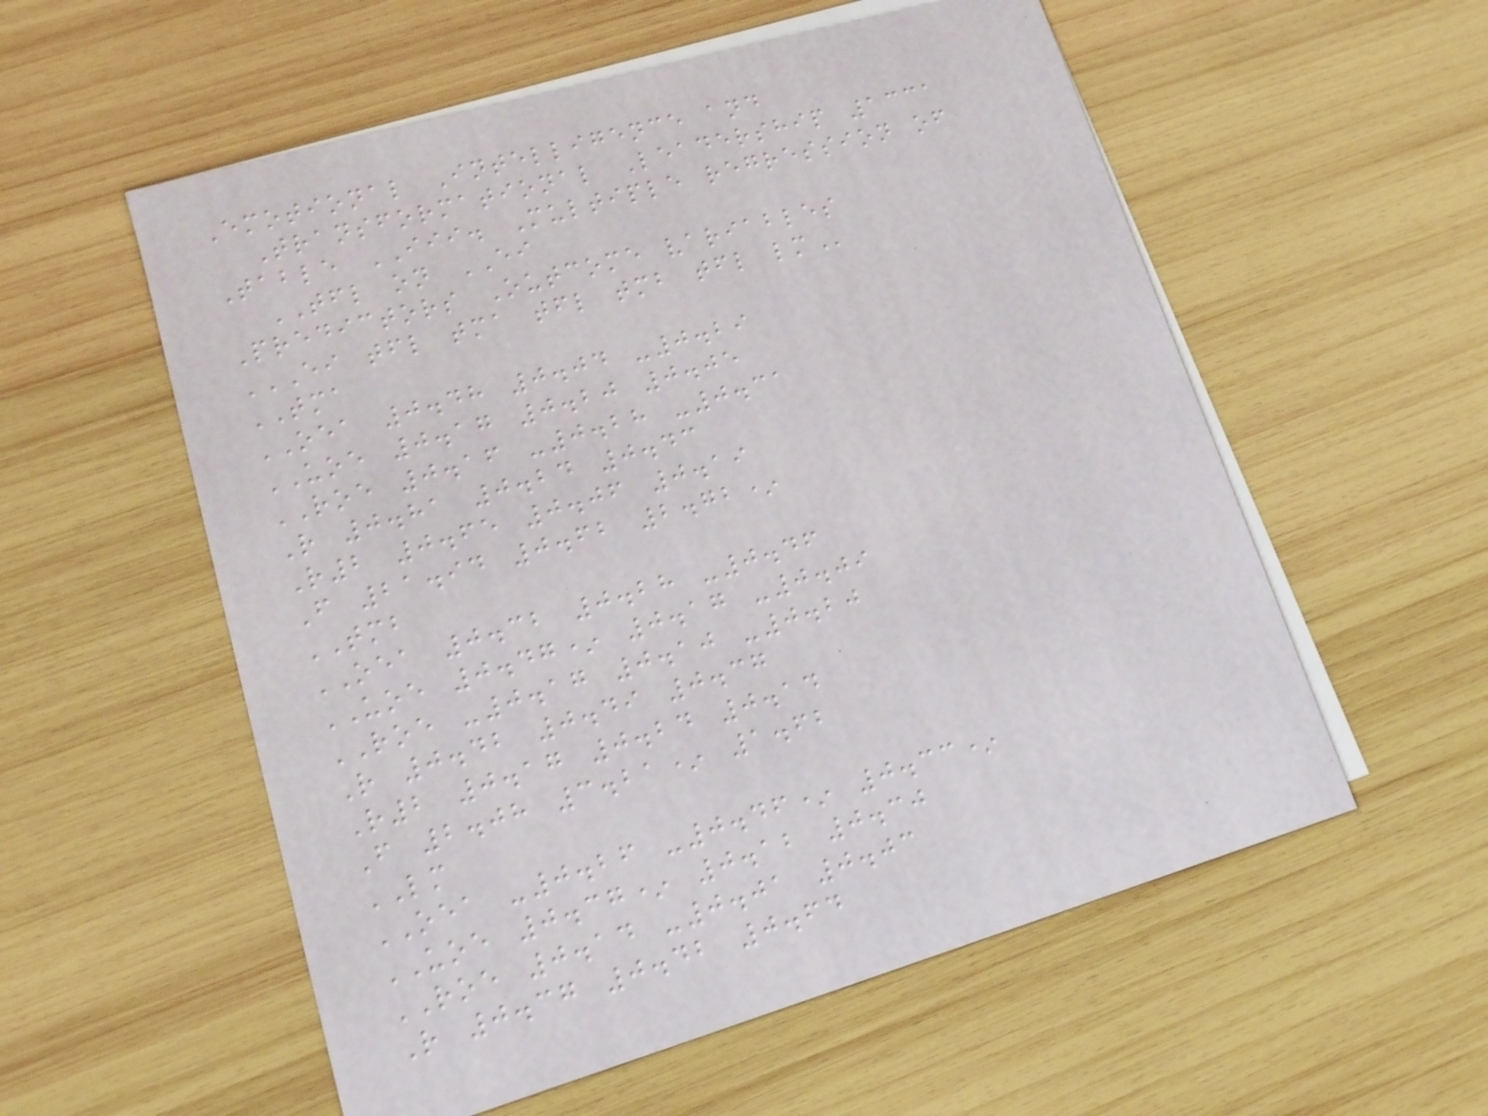Emotional Intelligence and
Transformational Leadership 1331
Table III. Multiple regression of
TFL on EI
Predictors Outcome variables
EI TFL TMA TFL TMB TFL LM
TMA
OEA 0.48 0.04 -0.29
UOE 0.17 0.20 0.05
ROE 0.16 -0.28 -0.31
R 0.81 0.24 0.43
R2 0.65 0.06 0.19
F 21.94 0.62 2.72*
TMB
OEA 0.32 0.28 -0.46
UOE 0.47* 0.17 -0.09
ROE -0.17 0.10 -0.20
R 0.42 0.49 0.37
R2 0.17 0.24 0.14
F 2.08 3.21* 1.62
LM
OEA -0.26 -0.46* 0.33*
UOE 0.37* 0.12 0.30
ROE 0.14 -0.01 0.03
R 0.37 0.42 0.64
